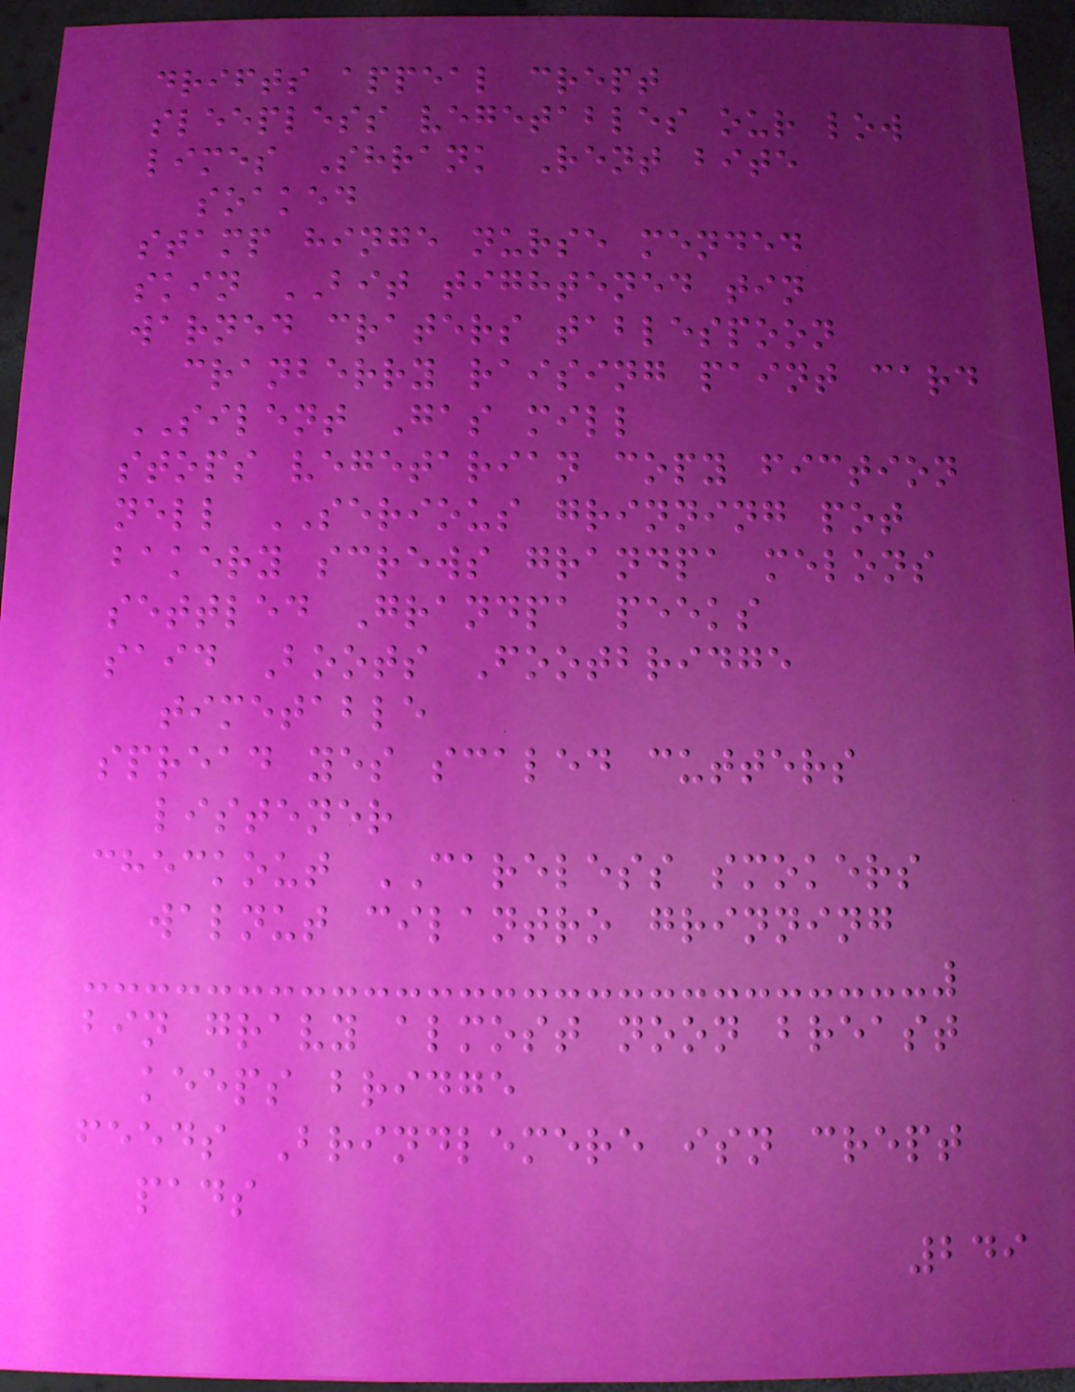drifts appeal crept
sleepless vegetables our low
limes Shrank Rent bite
soaked
stamp hinge nurse mended
skin BIT tightened tin
warned craters tablespoon
cranberry raising paint card
SILENT Gas mill
stops vegetarian copy fiction
nell SERIOUS grinning pot
bakery screws grandpa melons
settled Grandpa peeks
said Boots Footbridge
timetable
spread yes scaled cutters
listener
checkout CARELESS smokers
walnut cilantro grinning
bin gravy almost noon breast
keeps bridge
feeds Brindlemere isn crept
pads
249
